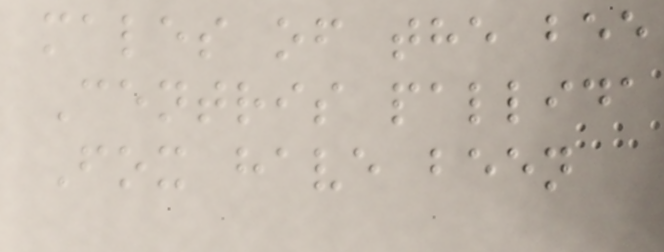males of the bee
Centris pallida
Fox have been
